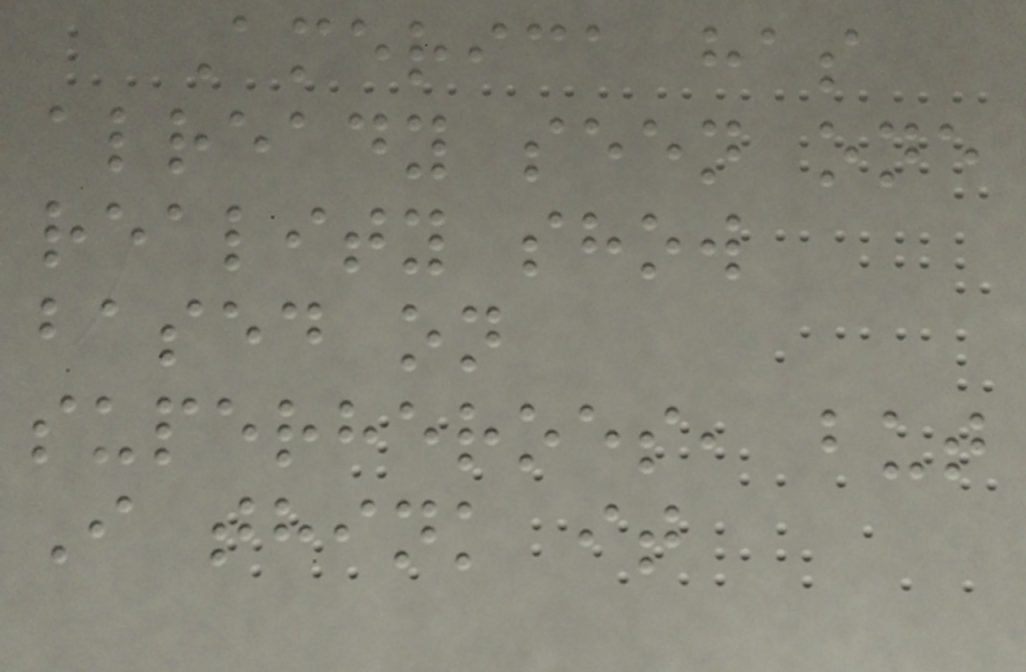America has
already seen one
reality show
based on
superheroes, but
I think it
